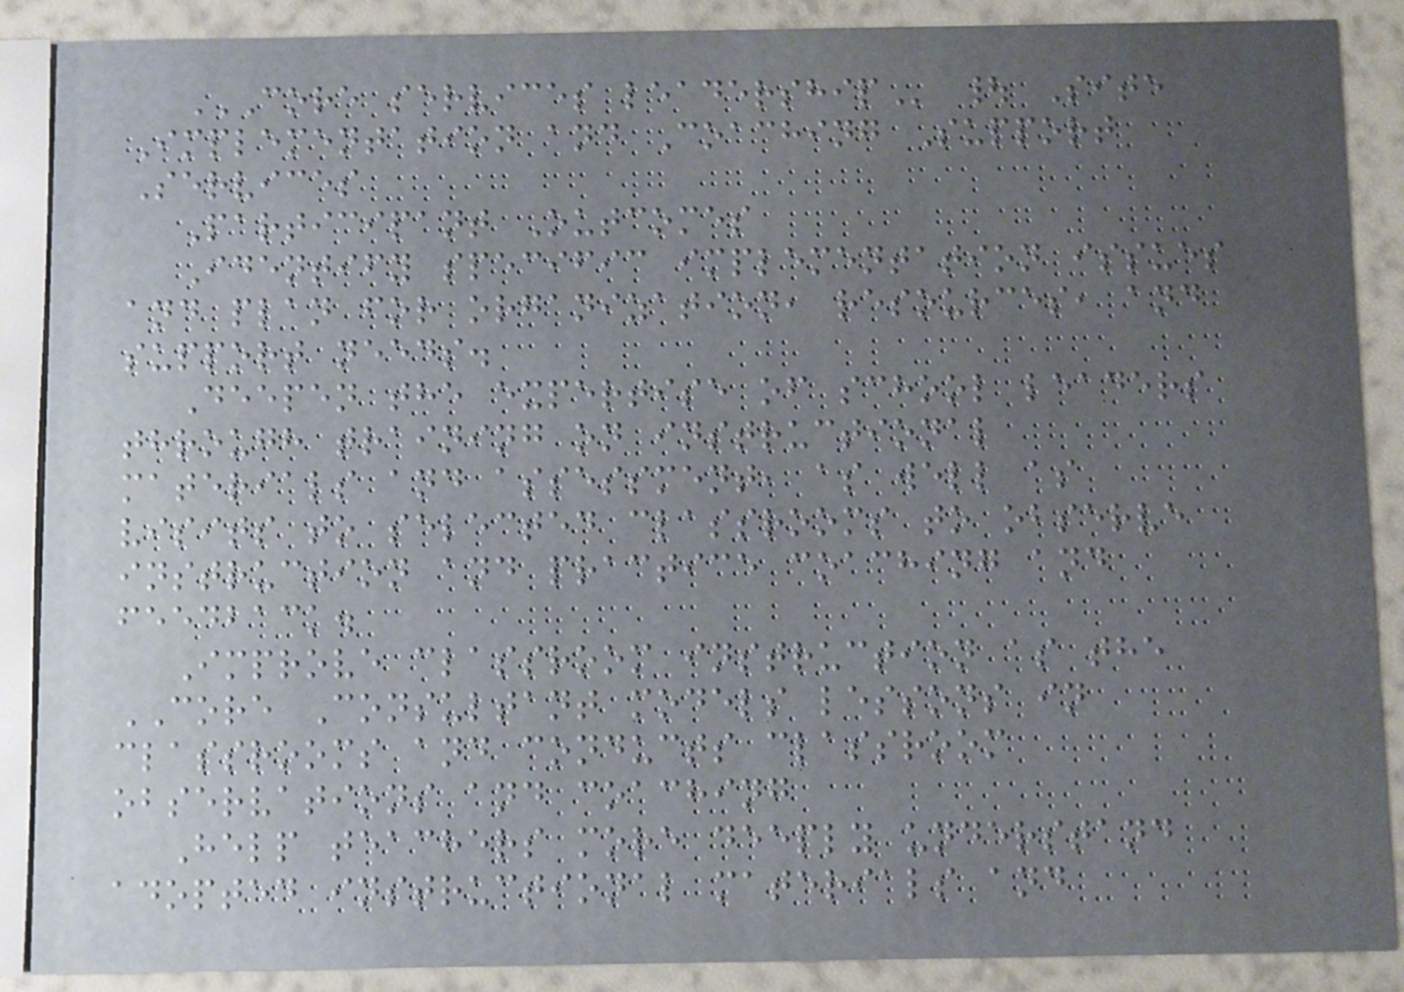CORE SERVICES LEADERSHIP | Site
Implementation and Coaching Support
Services
Participant Outcomes
Identify specific implementation issues
and plan for organization, resources, and
support needs.
Deepen the expertise of school leaders
through training on instructional
materials and assessment, as well as
visits to selected classrooms to observe
instruction and practice coaching and
feedback.
Improve classroom instruction as the
CORE Consultant models lessons in
classrooms and conducts classroom
observations and coaching
Help teachers more deeply understand
adopted instructional materials and
